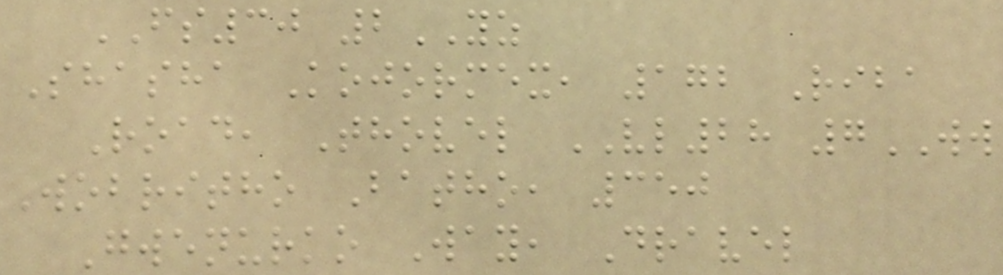FS30 2YZ
Shasha Kojormex, 172 Riba
Road, Thovel VL28 7WW
Wobritho Batho, 350
Gwenurko Way, Dravel
